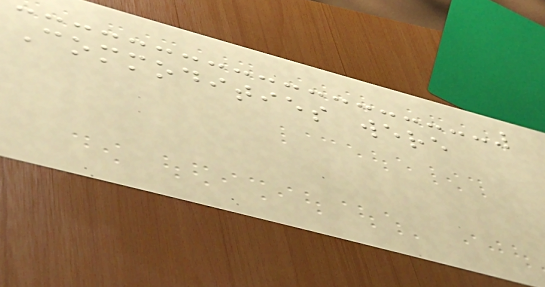Commodities were
